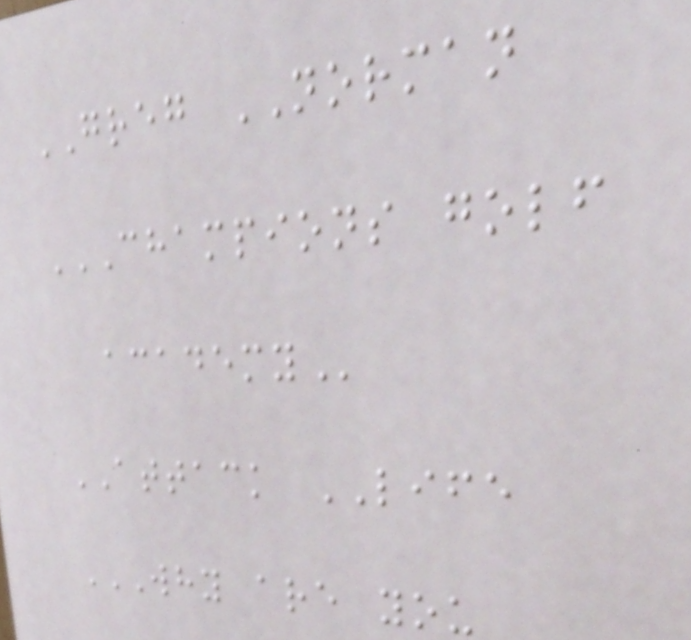GREG NORMAN
CHAMPIONS GOLF
ACADEMY
ATTACK LIFE
WHY ARE YOU
